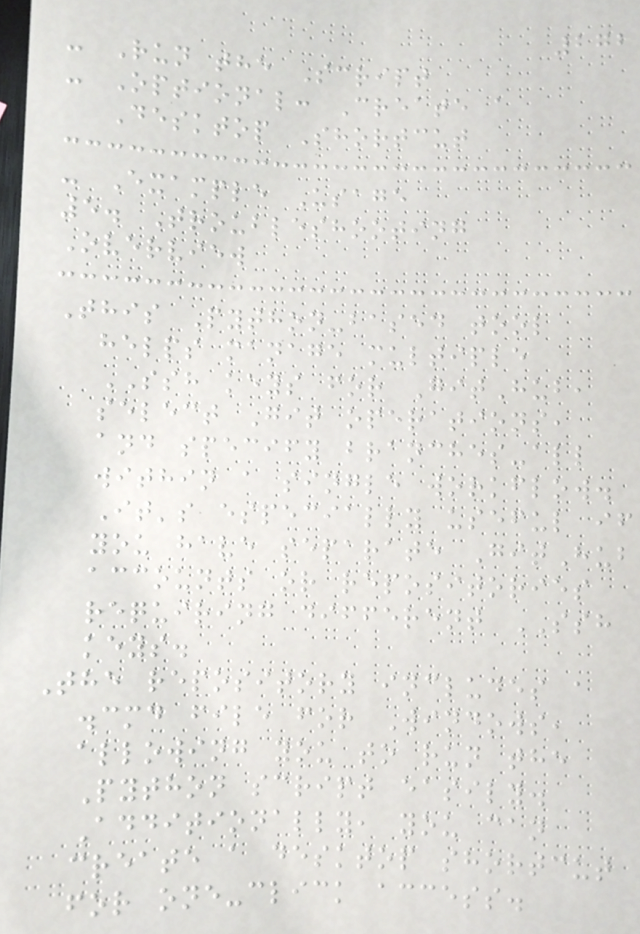272
- Run the Script
- Optional: Create a
Desktop Shortcut
- Example Usage
5. Troubleshooting
Overview
This Python-based tool
helps manage multiple
SSH keys for GitHub,
select Git operations,
and specify branches-all
within a single workflow.
It's especially useful if
you have separate GitHub
accounts or repositories
requiring different SSH
keys.
The repository includes a
.cmd file for Windows,
allowing you to run the
Python script easily.
Additionally, you can
create a desktop shortcut
for one-click access.
